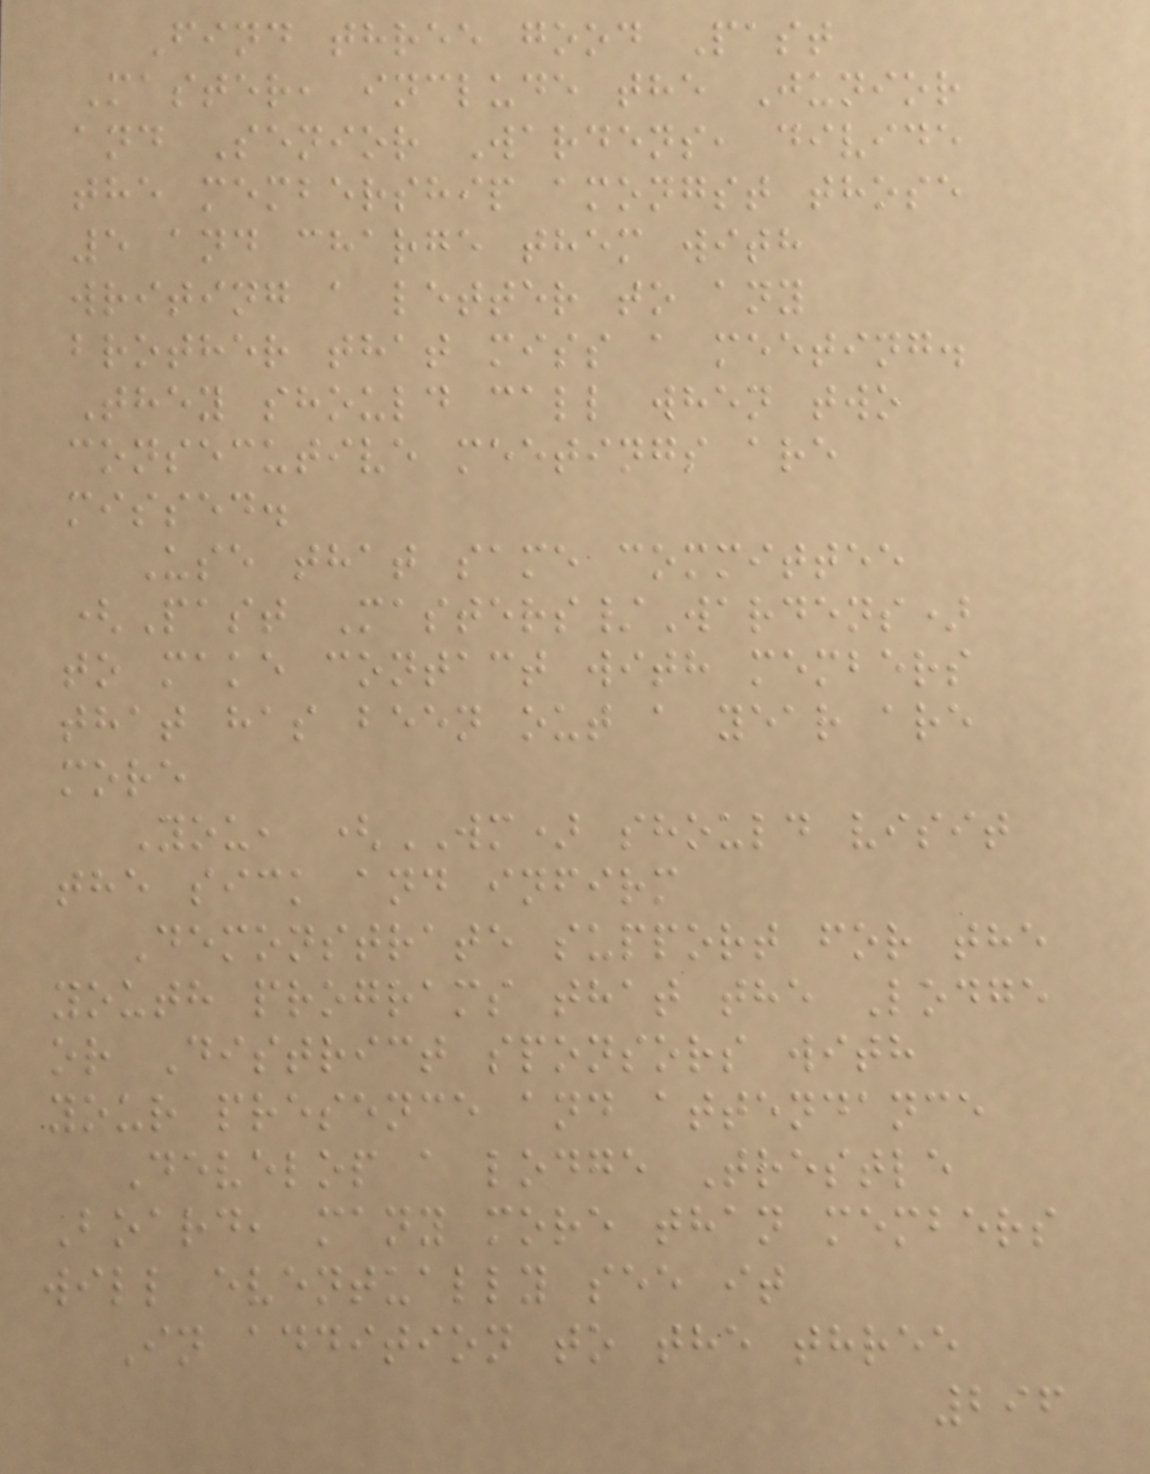Find three good Past
Master, include the Junior
and Senior Wardens, divide
the membership amongst those
5 and charge them with
writing a letter to any
brother that miss a meeting.
They should call when two
consecutive meetings are
missed.
Use that same committee
(Past Masters/Wardens)
to make contact with members
that has been out a year are
more
You, (WM) should visit
the sick and infirm
Demonstrate support for the
youth programs that the Lodge
or District sponsors with
your presence and attendance
Develop a lodge Trestle
Board, many more than members
will eventually see it
In addition to the three
296
